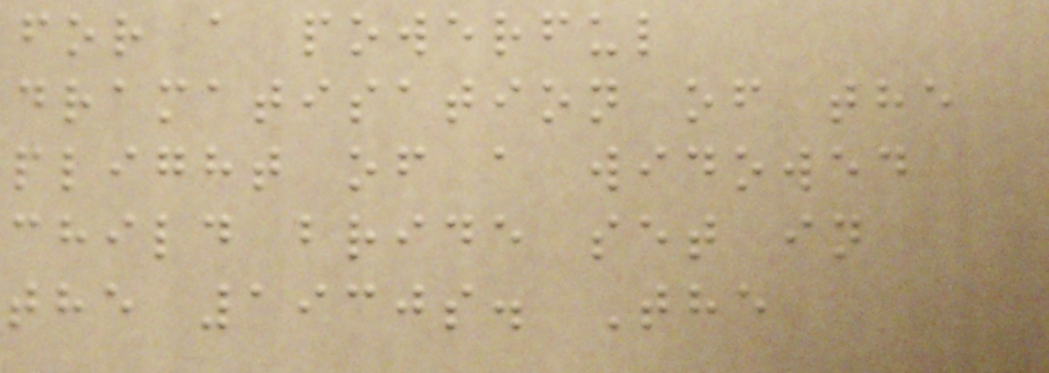for a powerful
dramatisation of the
plight of a widowed
child bride set in
the 1930s. The
